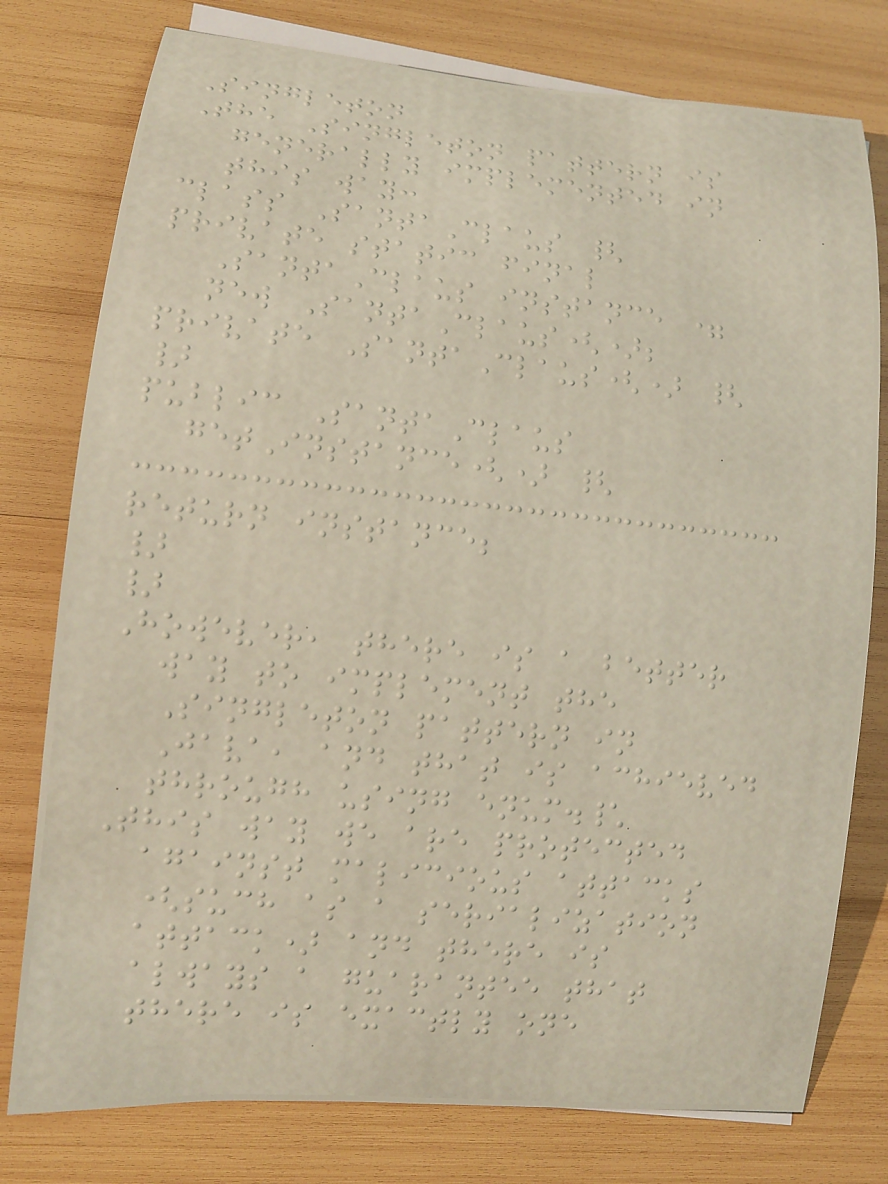Singleton
The Singleton pattern is
generally implemented in
this way:
class SantaClaus {
private static final
SantaClaus instance =
new SantaClaus();
private SantaClaus() {
}
public SantaClaus
getInstance() {
return instance;
}
}
However, there is a better
way to implement the
Singleton pattern in
Java, and that is achieved
through using enum.\
This way we are protected
against malicious attacks
(such as a serialization
attack) and there is
always a guarantee that
there is exactly one
